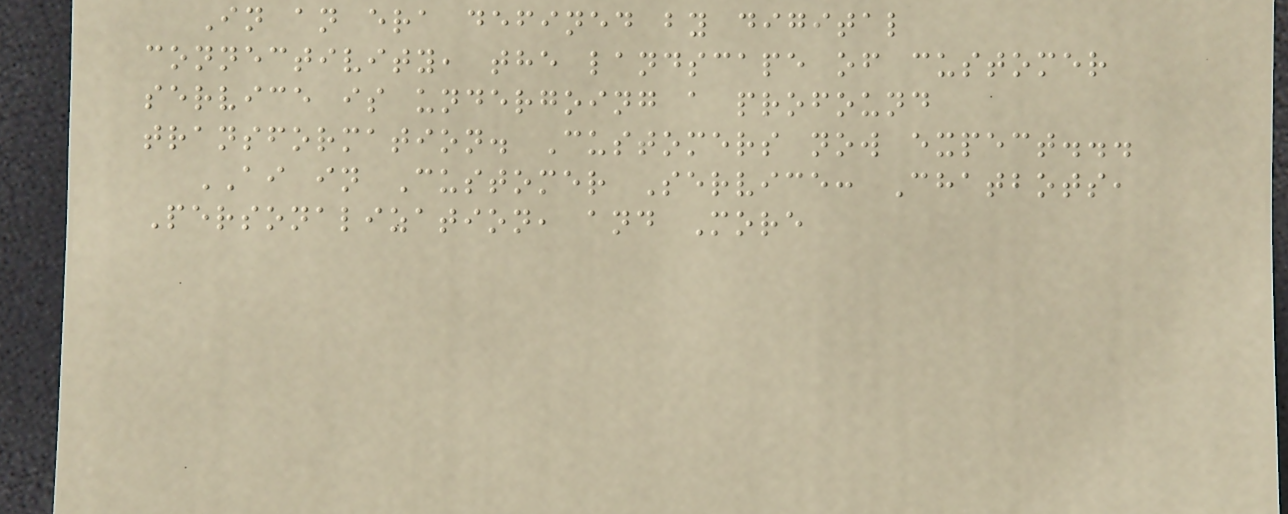In an era defined by digital
connectivity, the landscape of customer
service is undergoing a profound
transformation. Customers now expect...
AI in Customer Service: Chatbots,
Personalization, and More
